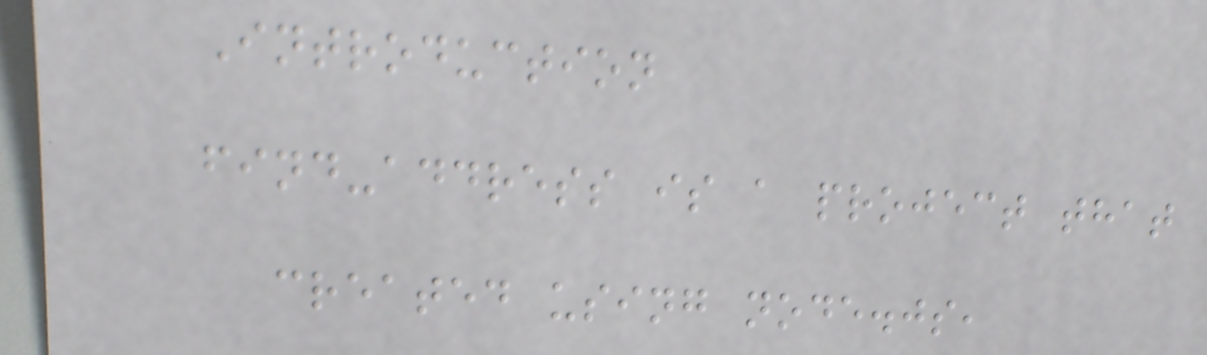Introduction
find-address is a project that
created using node.js,
